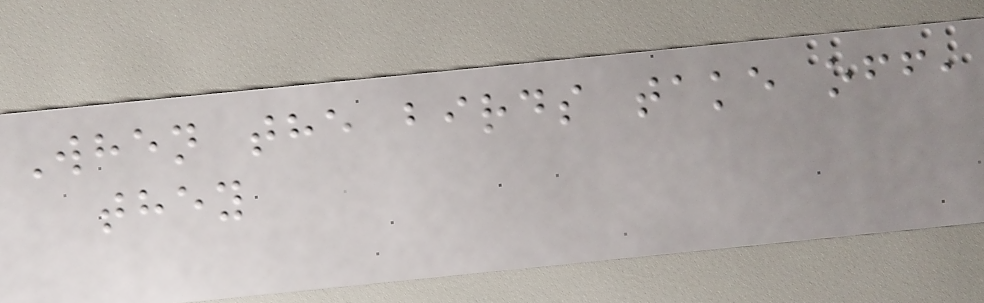When the birds take off,
they
